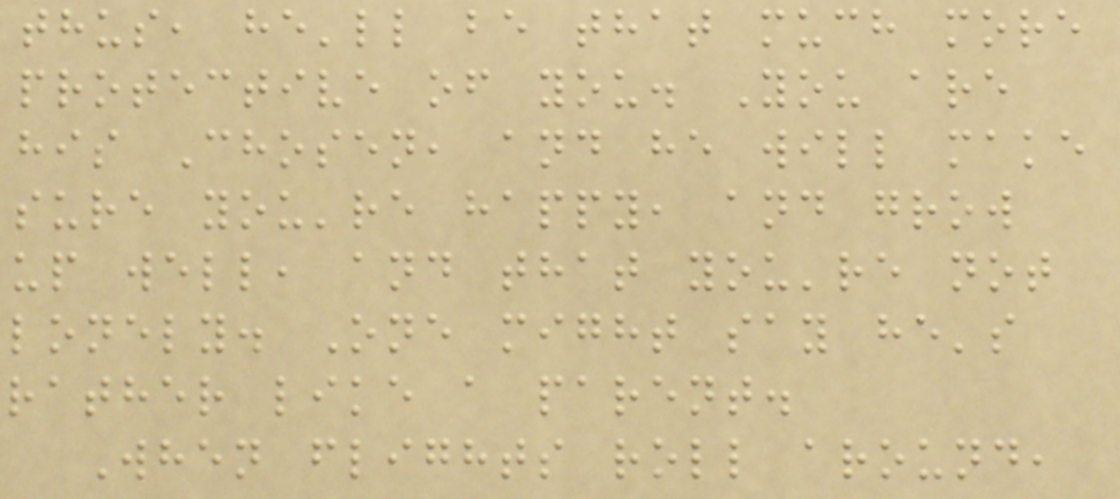thus, he'll be that much more
protective of you. You are
his Chosen, and he will make
sure you're happy, and grow
up well, and that you're not
lonely. One might say he's
rather like a parent.
When flights roll around,
